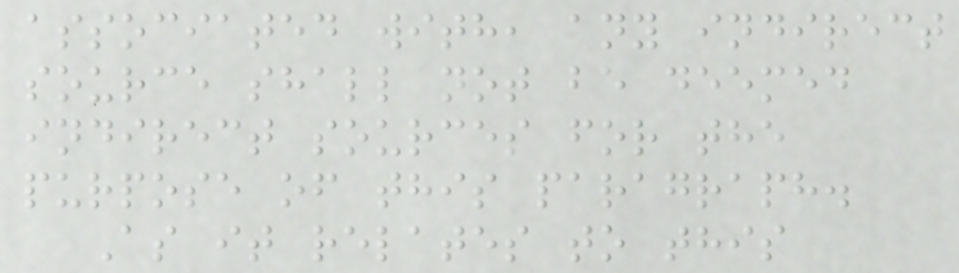associated with, any indirect
source shall not be deemed
indirect sources for the
purpose of this paragraph.
As it relates to this
